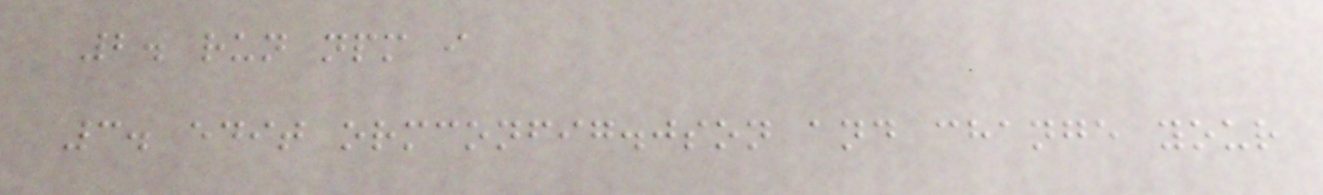2. run npm i
3. edit ormconfig.json and change your
